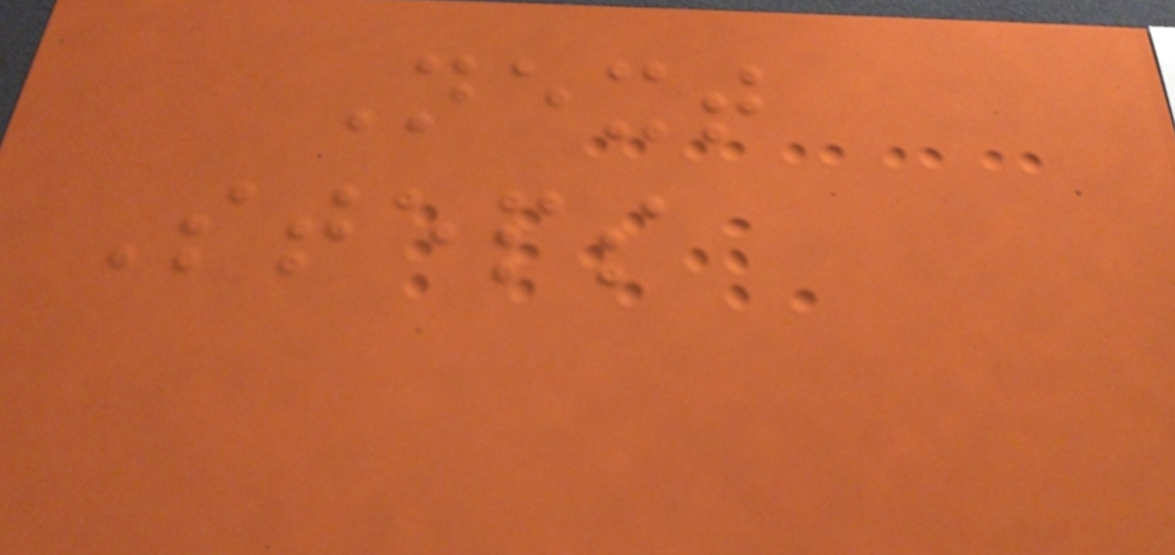Next
Steps
